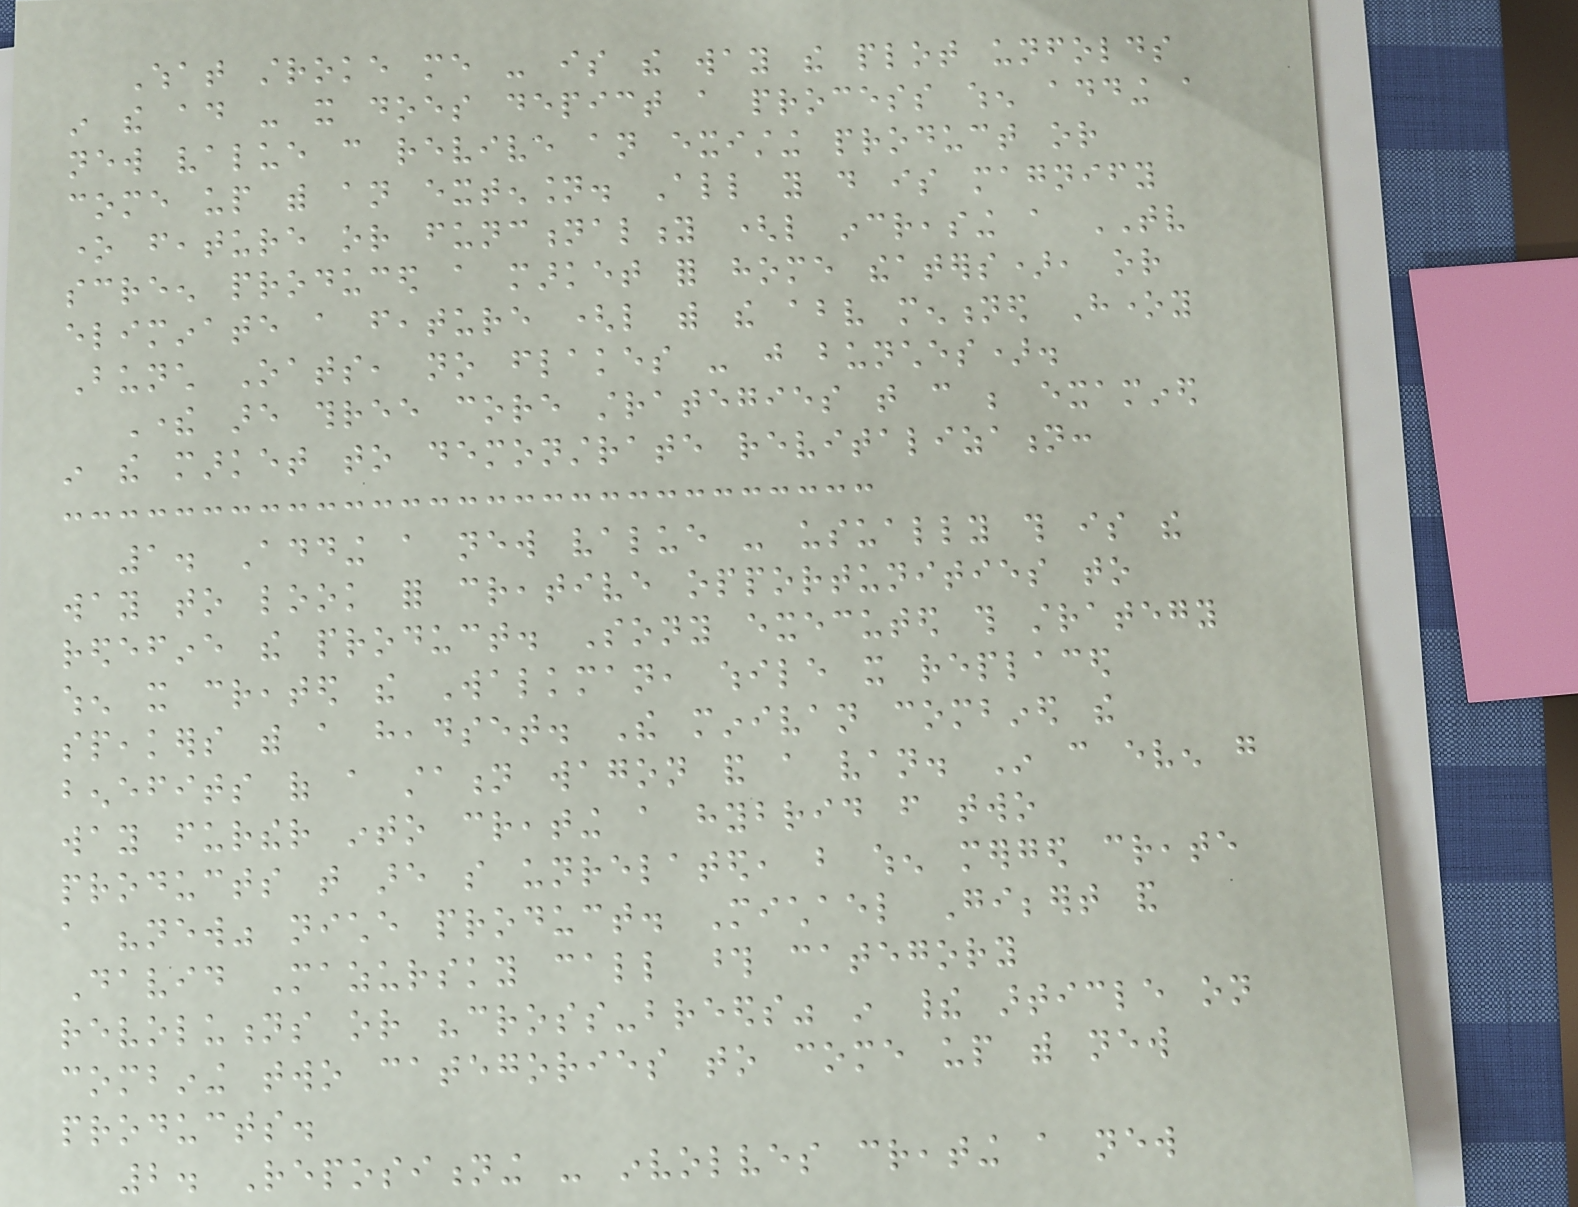What stroke me - is the way the plot unfolds
in the ad - it does depict a process when adding a
new value can revive an existing product or
come up with an extension. All you do is magnify
one feature or functionality (like increasing a TV
screen produced a market for home theaters), or
eliminate a feature (like with the above mentioned Honey
Bunch Oats, no flakes - just bunches).
There are three core strategies that can be examined
in the market to demonstrate revitalization:
1. Adding a new value - usually this is the
way to look for creative opportunities to
redefine the product. Sony executed this strategy
when it created the Walkman, while it replaced
speakers with a headset. The minivan combined the
benefits of a station wagon and a van. In can even go
way further into creating a hybrid from two
products that are so unrelated, but when merged create
a "new" niche product. Michael Gibbert and
David Mazursky call those category
revolutions or "cross-breeds" in their article on
combining two categories to come up with new
products.
2. Repositioning - involves creating a new
